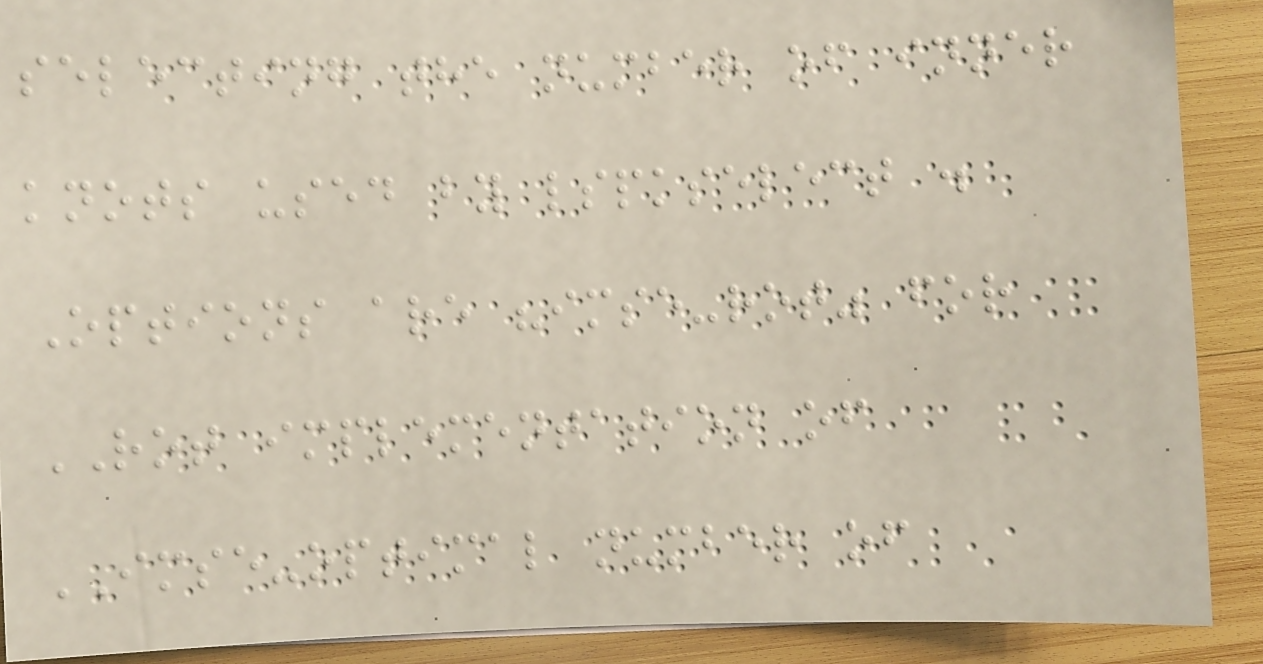selecting the number of inner
knots used by lspkselect .
Options are "imse-rot" for
ROT implementation of
IMSE-optimal number of
